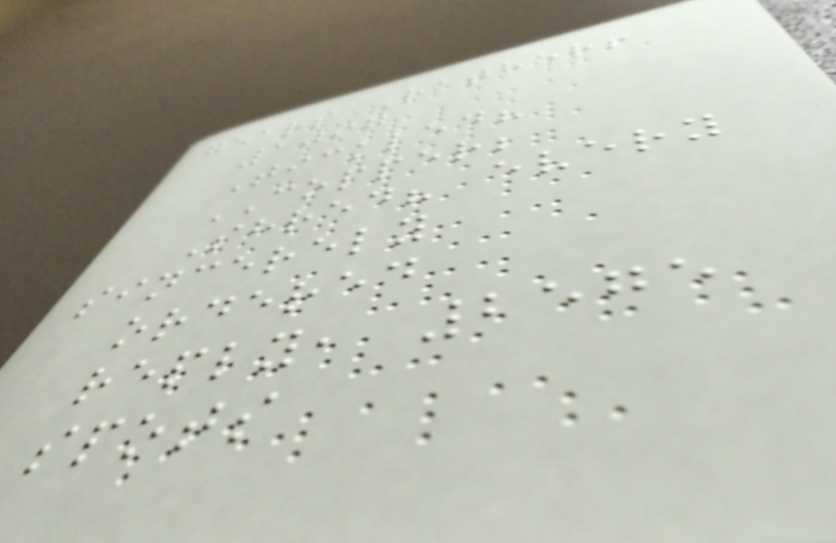gears Rather!
1097
Tickled?
COPPER;
Shred? every
sincerely
ordered
reply, 2575
spots
